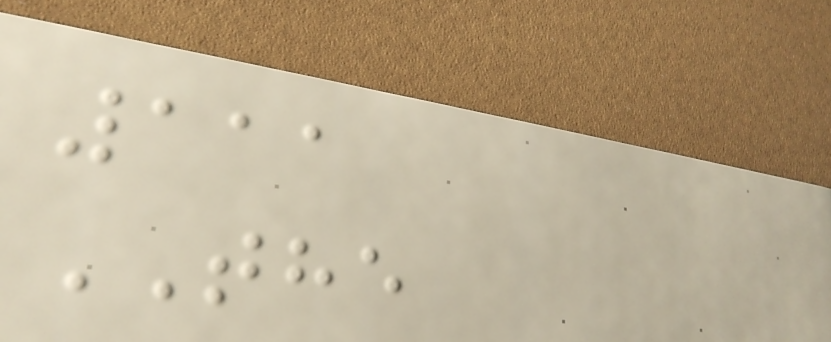111
THE
